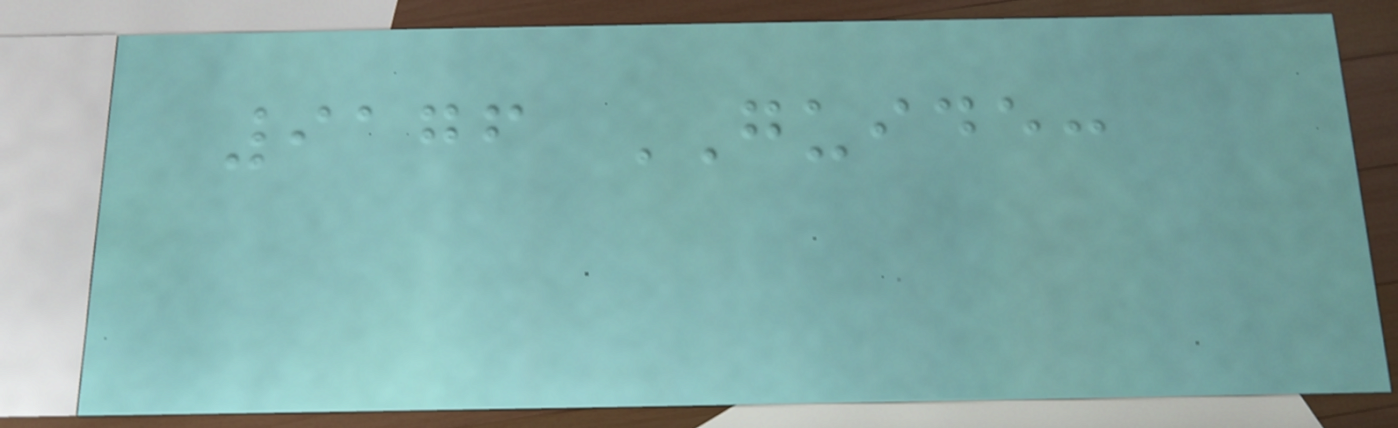9176 GUIDE:
